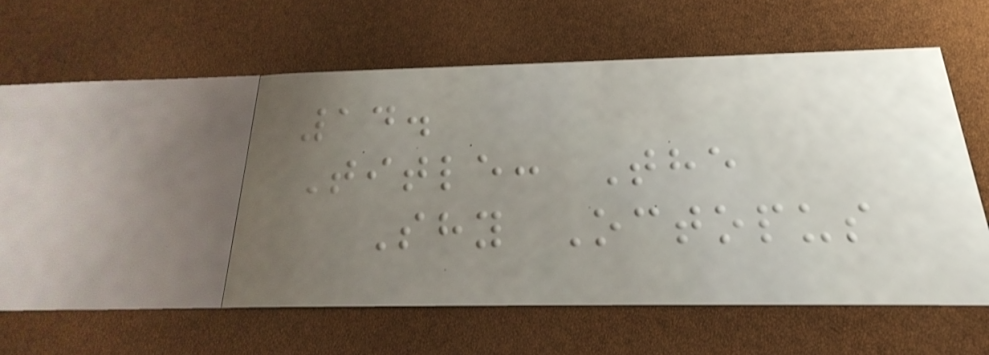14.
Title: The
Shy Octopus
